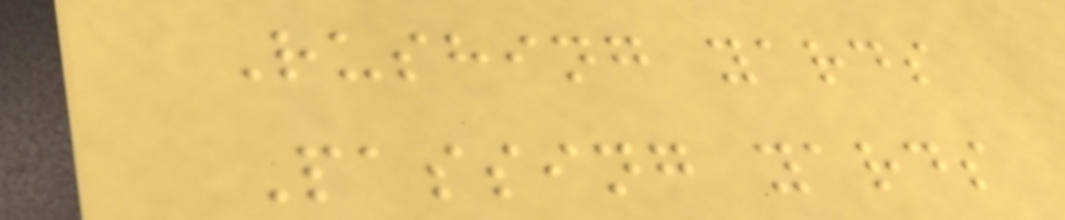Rushing yards
Passing yards
